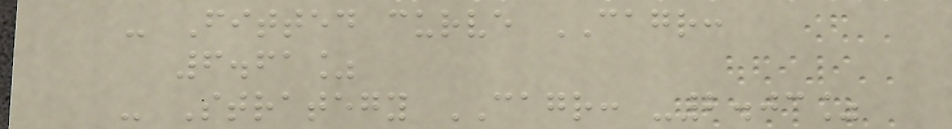- Fitted curve CAGR:
6.61%
- Strategy CAGR: -2.03%
